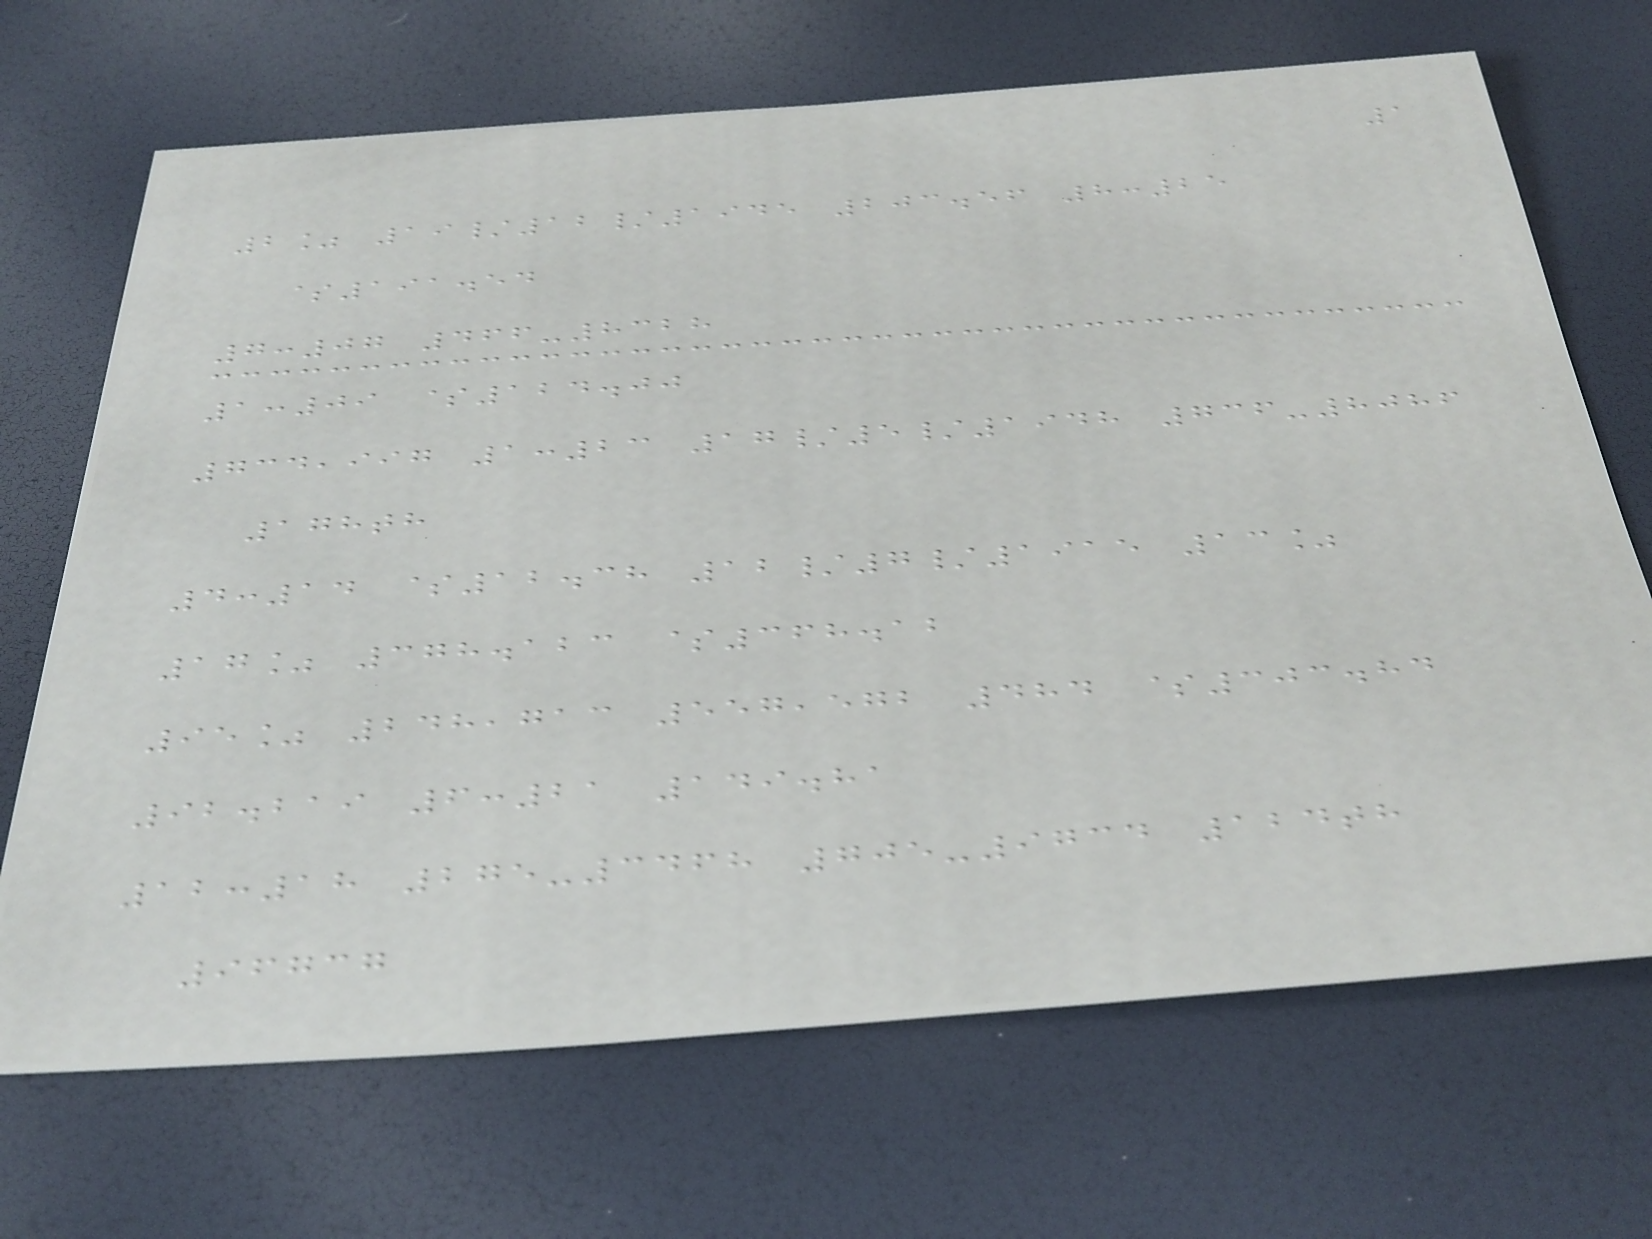1
2% 19/12/1945 203.56 8:25
$191.54
7:07 466-8328
1:09 $124.00
734,997 1:23 17/5/1948 736-8086
178th
4:14 $12.38 12/7/1915 13%
17% 378.123 $368.12
95% 248,713 557,572 484 $303.84
92.219 6:21 149.81
12:18 275-3468 705-9734 124th
96737
